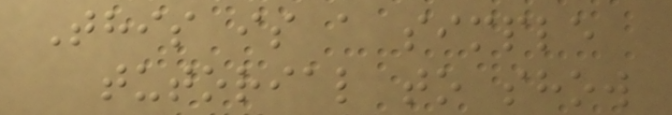This is a simple
tutorial to show
